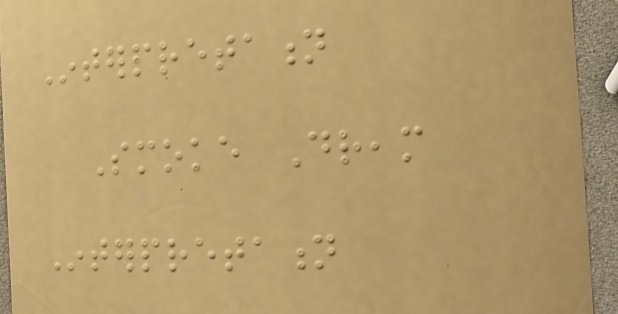Interpretation
Smoke Dream
Interpretation
